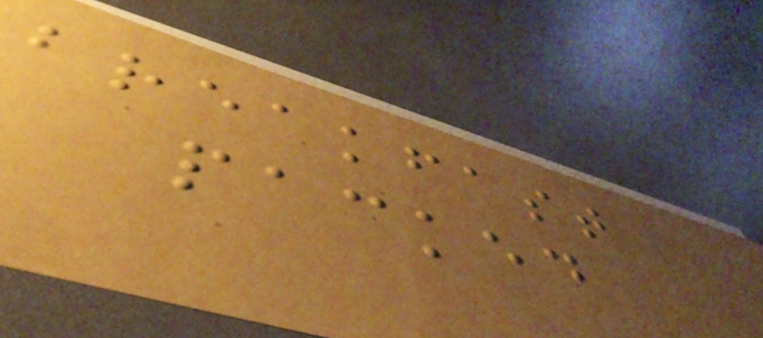breakfast
packed
